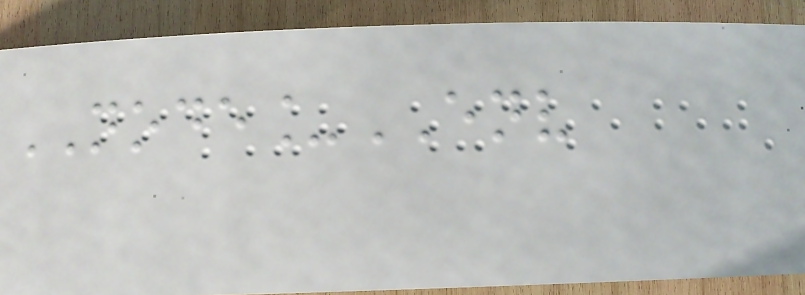NODE_ENV
